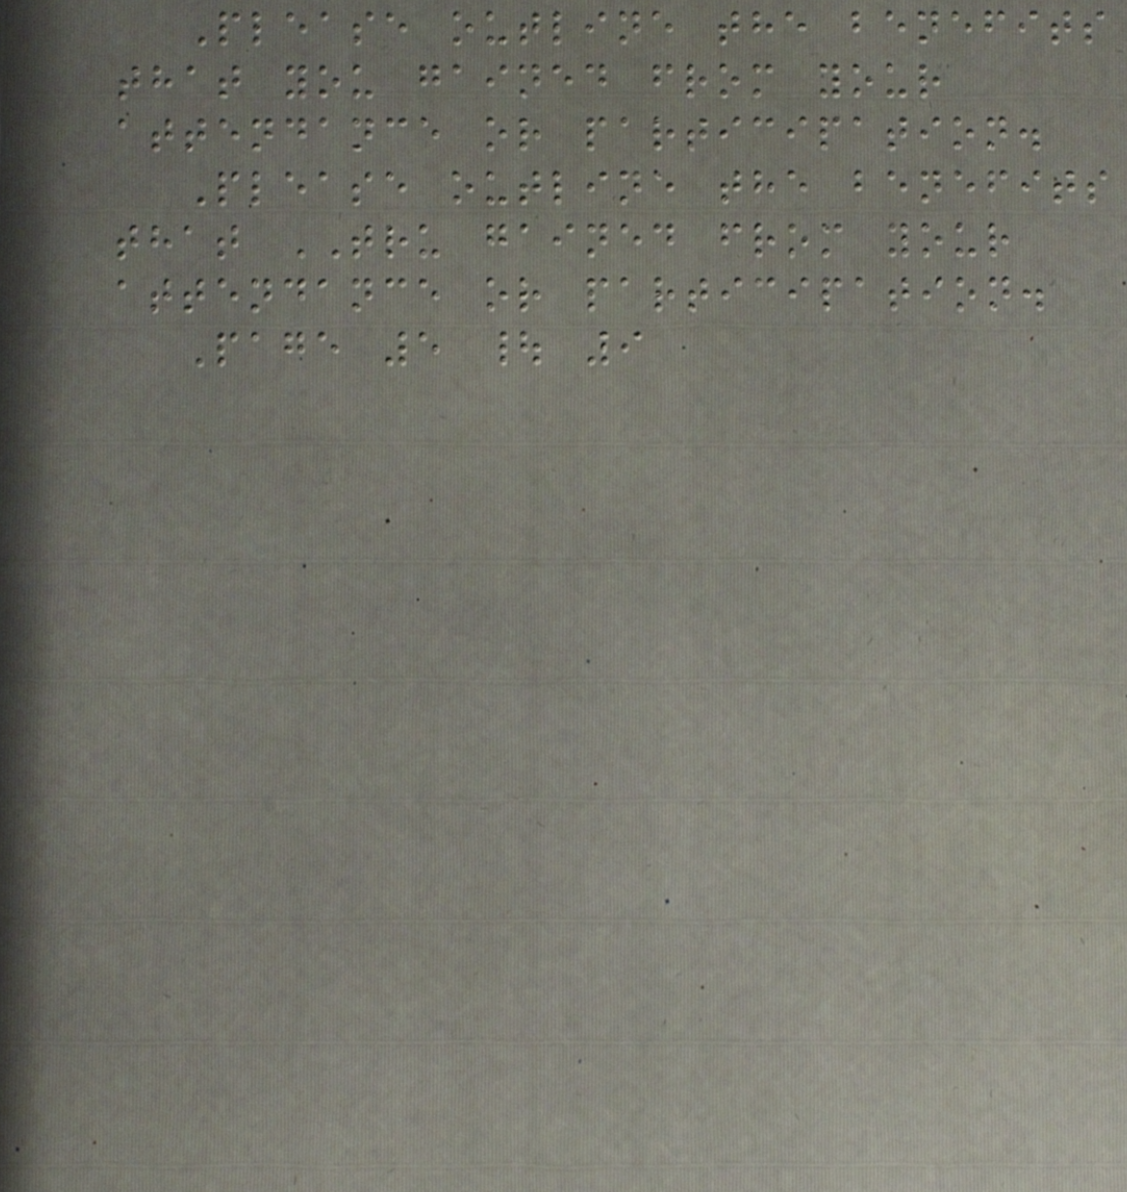Please outline the benefits
that you gained from your
attendance or participation.
Please outline the benefits
that TRU gained from your
attendance or participation.
Page 5 | 9
